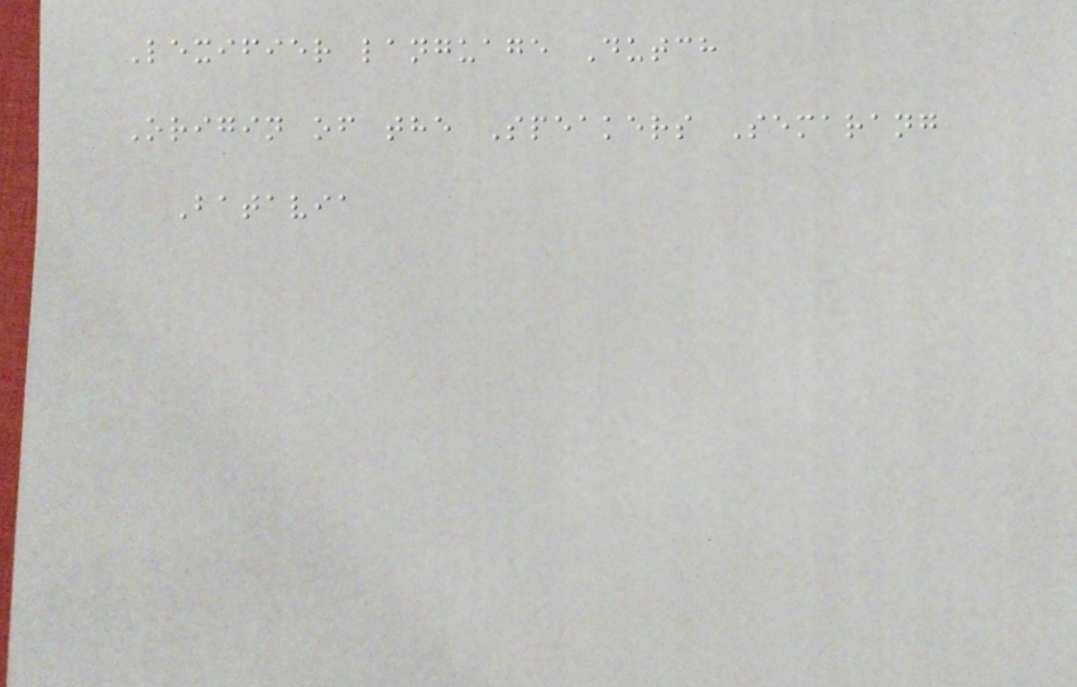Lexifier language Dutch
Origin of the Speakers Semarang
Batavia
